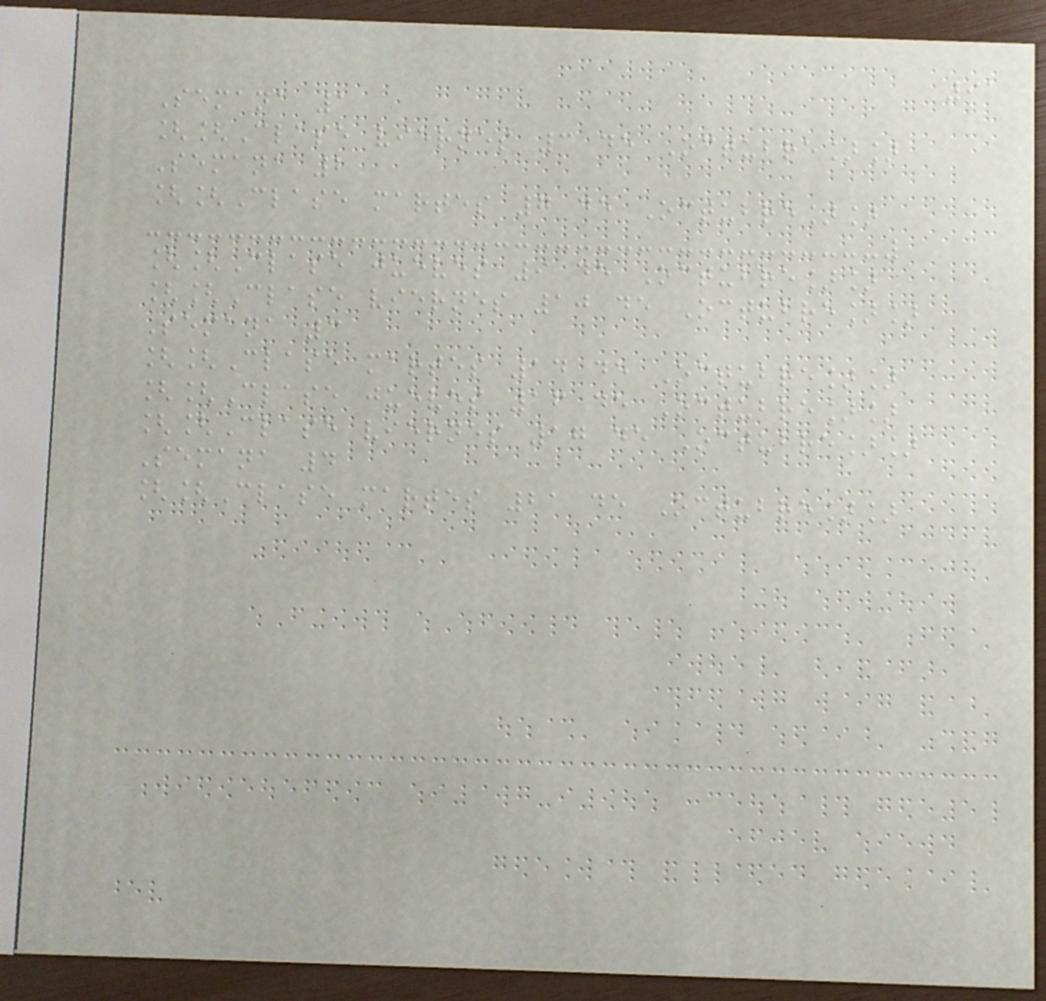91
Semana 1
[[Clase viernes 3 de Octubre]]
Semana 2
[[Clase martes 7 de Octubre]]
[[Clase jueves 9 de Octubre]]
[[Clase viernes 10 de Octubre]]
Semana 3
[[Clase martes 14 de Octubre]]
[[Clase jueves 16 de Octubre]]
[[Clase viernes 17 de Octubre]]
Semana 4
[[Clase martes 21 de Octubre]]
